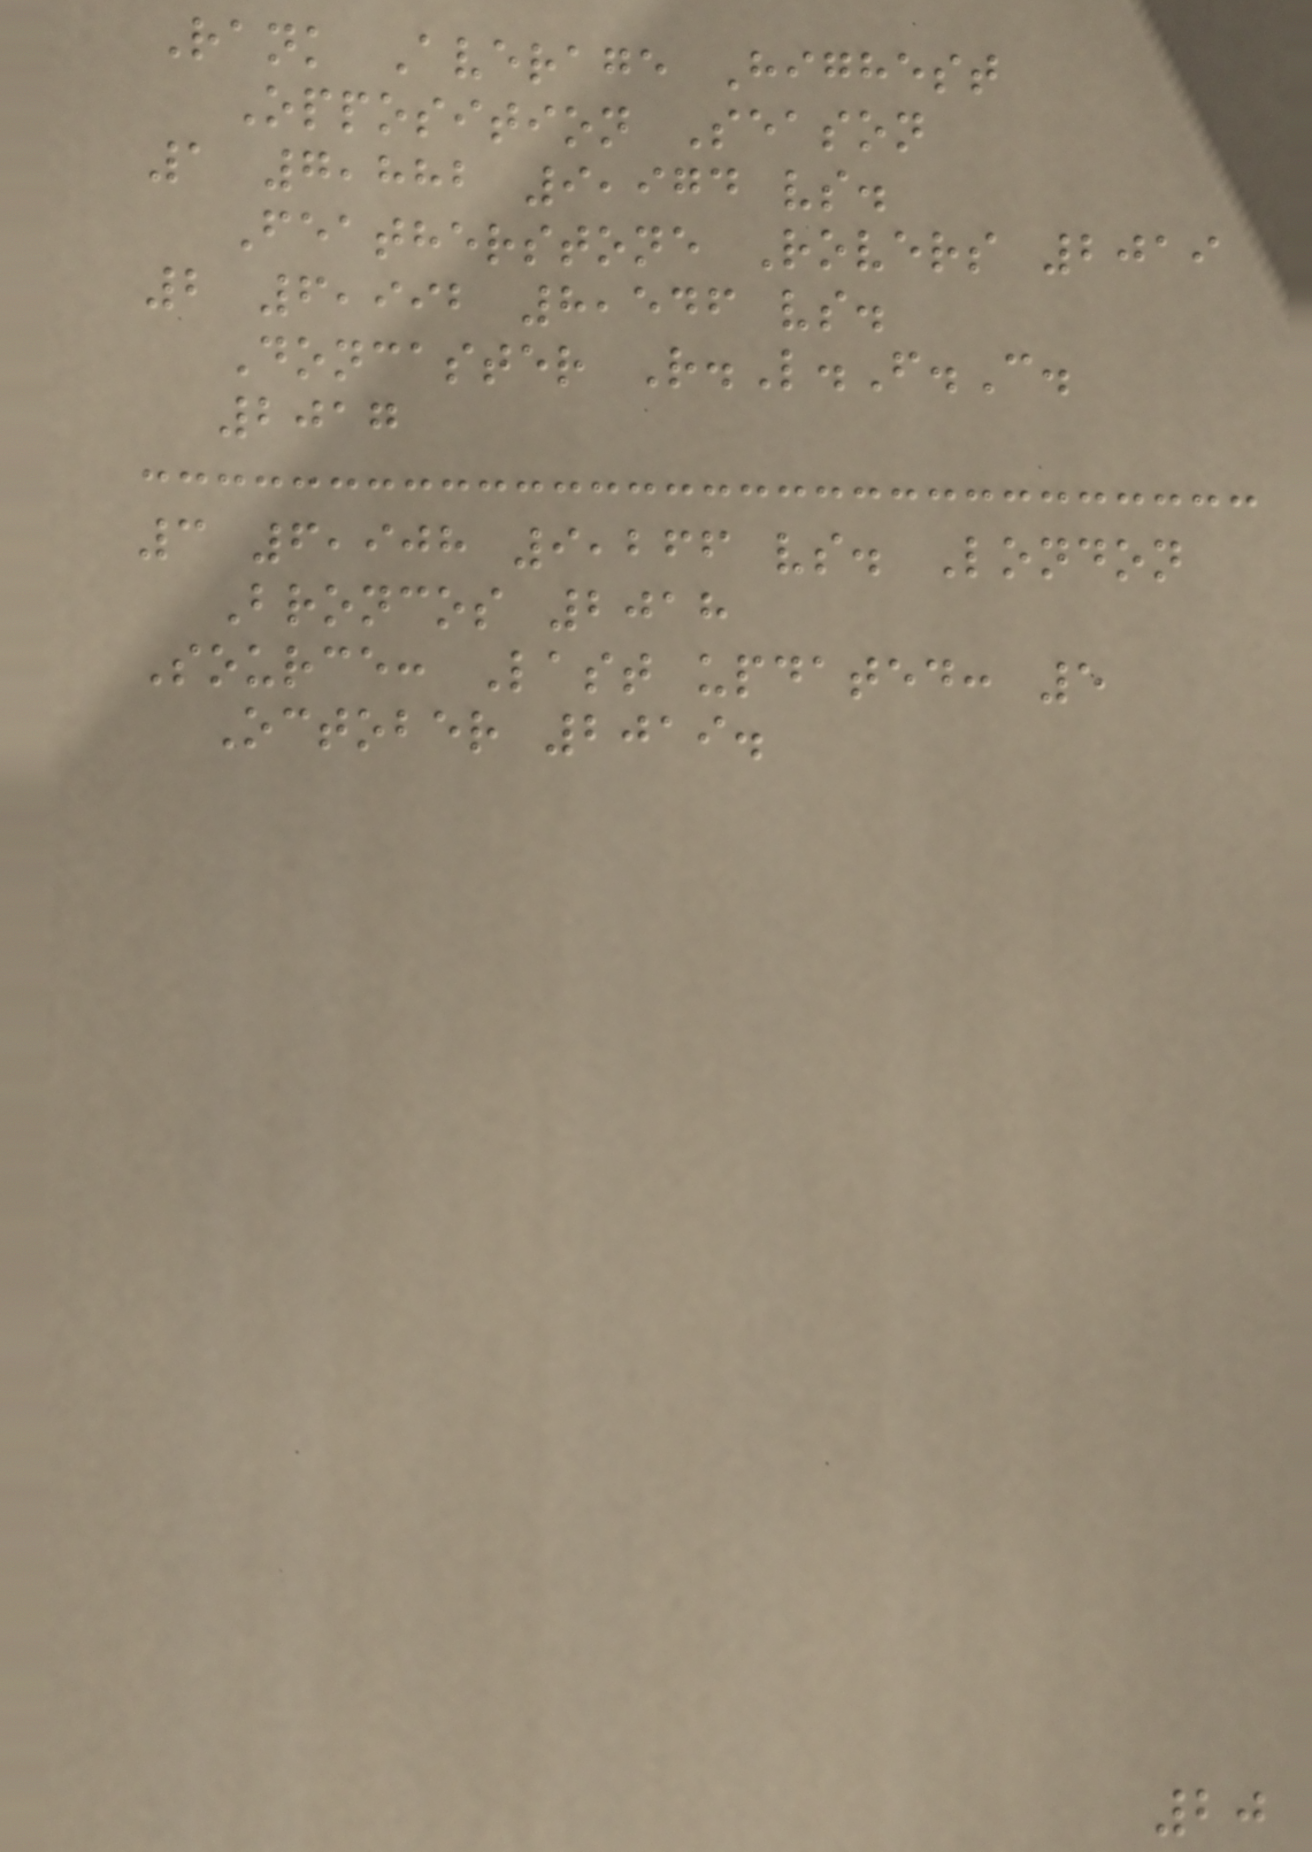Rank Average Highest
Opposition Season
1 7,882 9,974 vs.
Featherstone Rovers 2019
2 6,992 8,546 vs.
Doncaster R.L.F.C.
2017
3 6,908 9,266 vs. London
Broncos 2018
Source: Last updated: 5
October 2019.
20
